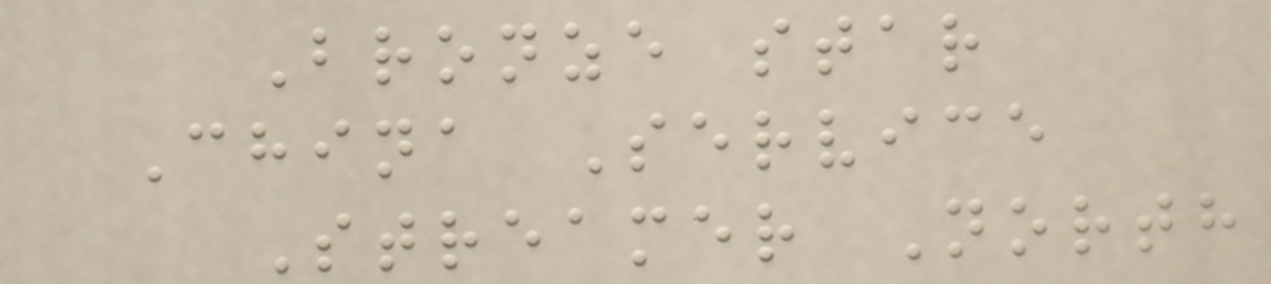Bronze star
China Service
Streamer North
